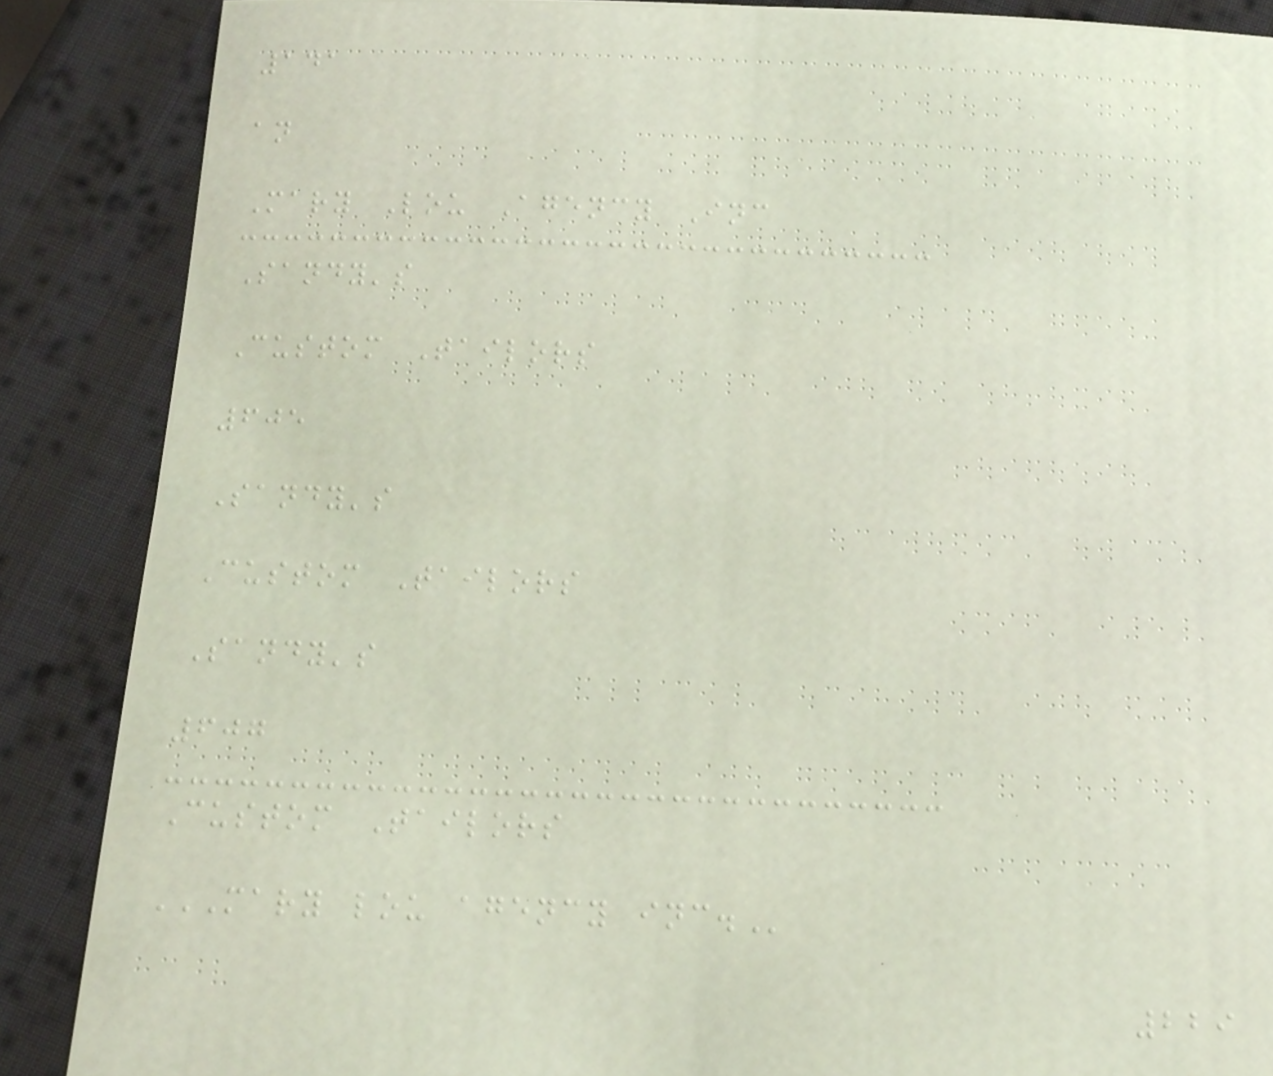141
an
Mary Lou Agency Inc
Sandy's
Custom Tailors
605
Sandy's
Custom Tailors
Sandy's
607
Custom Tailors
MARY LOU AGENCY INC.
229
